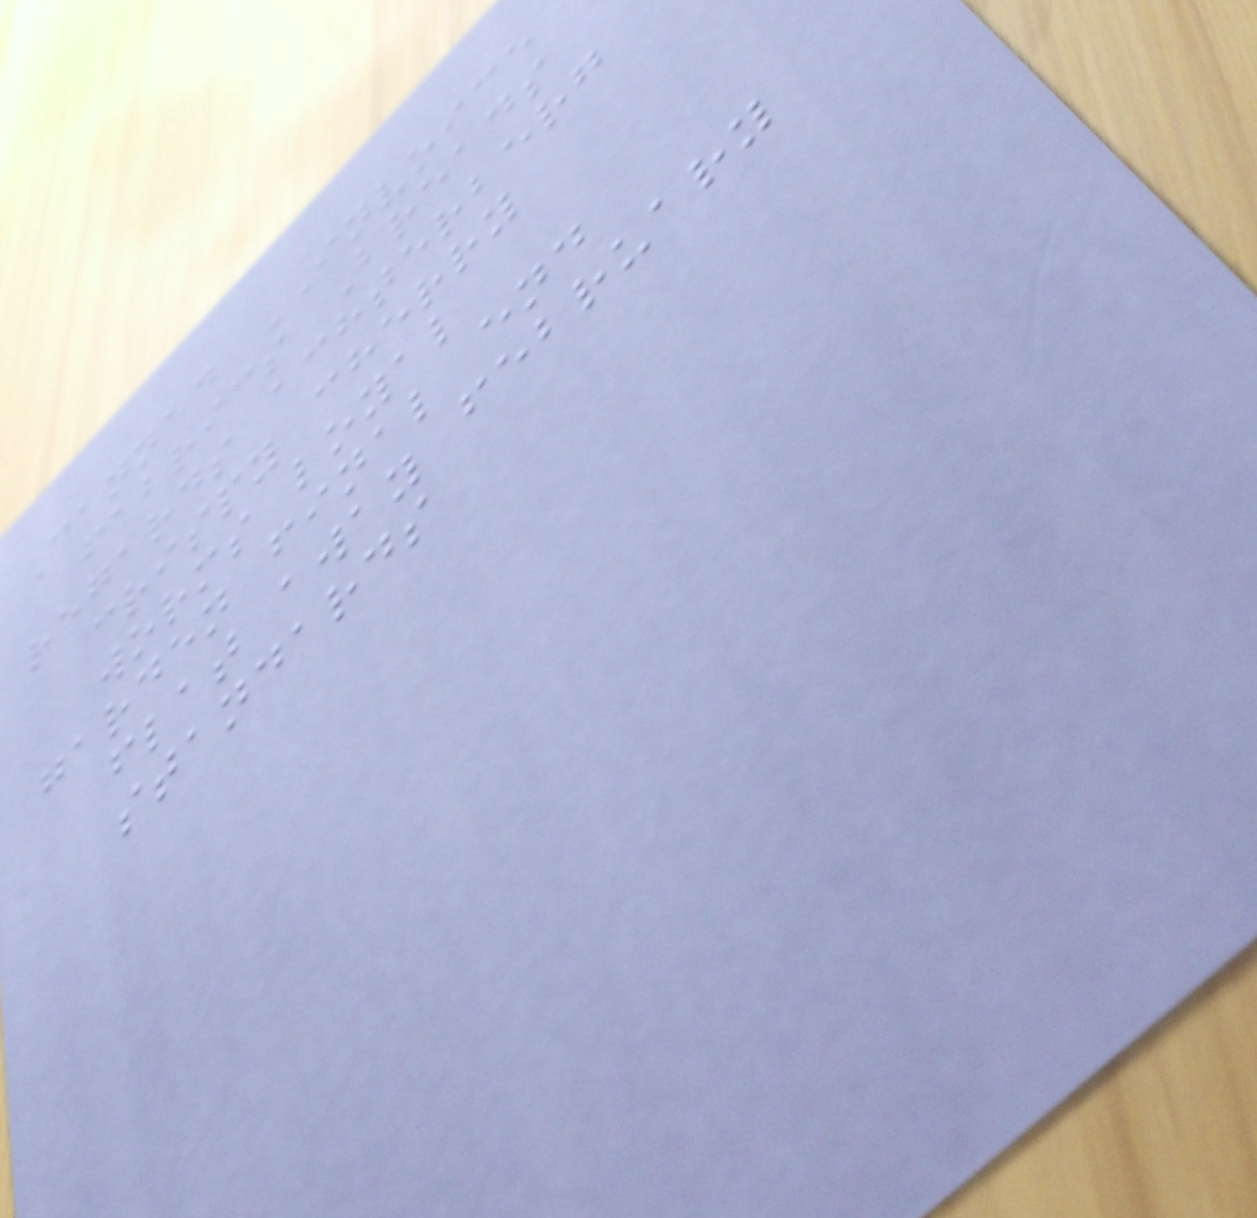Canned INVOICE
fabrics Breads
regards achterberg
crispy cherry
worms loyal
garden final end
flat away february
standards
